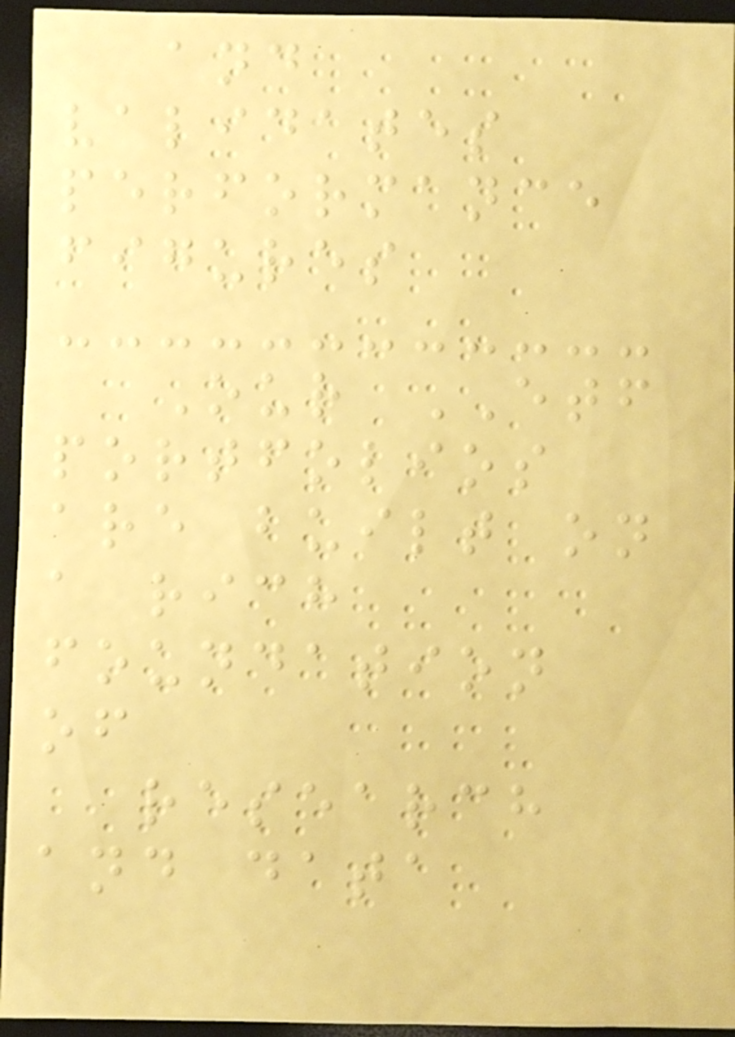and
validates
performance
figures
Our ETF
portfolios
are built on
a rich
foundation
of
research
and data
